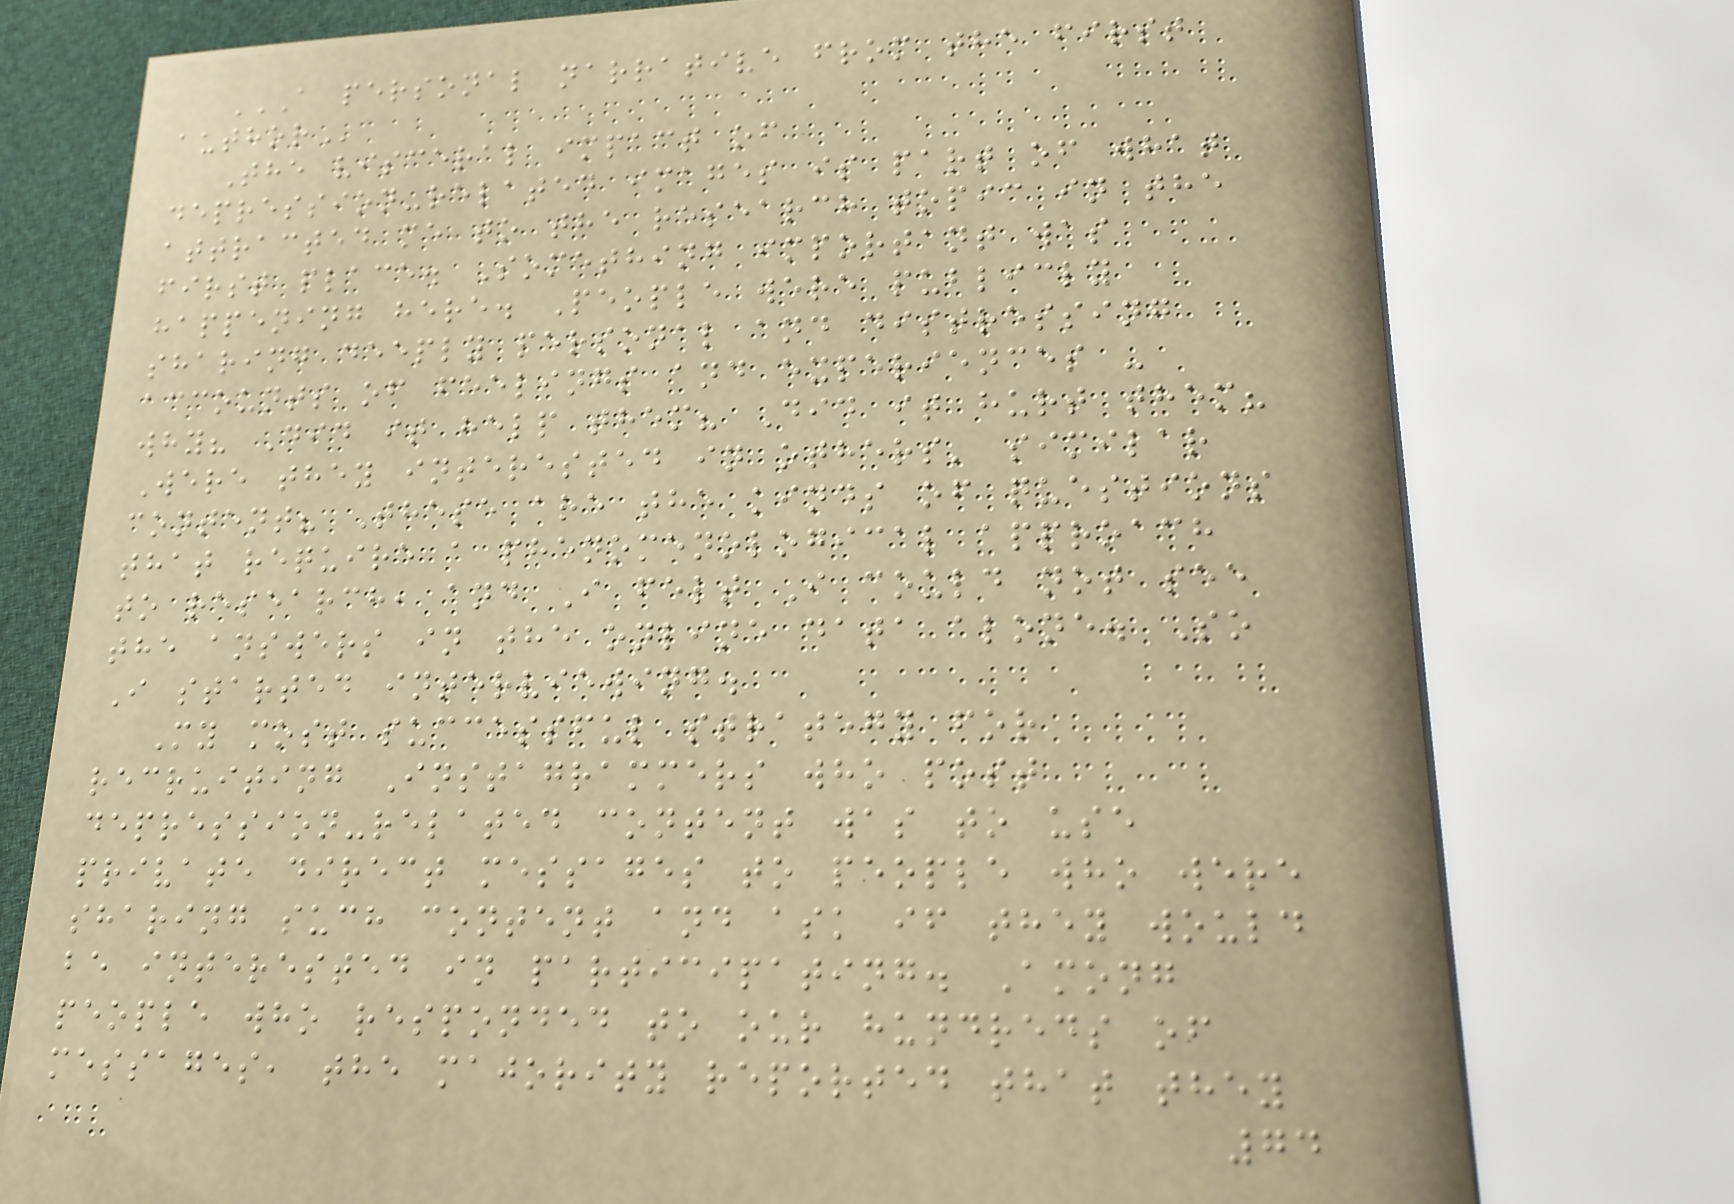A PERSONAL NARRATIVE FROM THE FIRST
AUTHOR
The visceral impact of
depression-related images is part of what
attracted me to the research topic in the
first place. Something important was
happening here. People were publicly
sharing deeply personal and distressing
accounts of feelings and experiences -
why? Did it help them? Did it hurt them?
Were they interested in others' similar
content? These are the kinds of questions
that require a phenomenological approach
to research, and I felt I could not see
the answers in the online data alone. So
I started interviewing.
My most successful strategy for
recruiting Instagrammers who post
depression-related content was to use
private direct messages to people who were
sharing such content and ask if they would
be interested in participating. Among
people who responded to our hundreds of
messages, the majority reported that they
74
